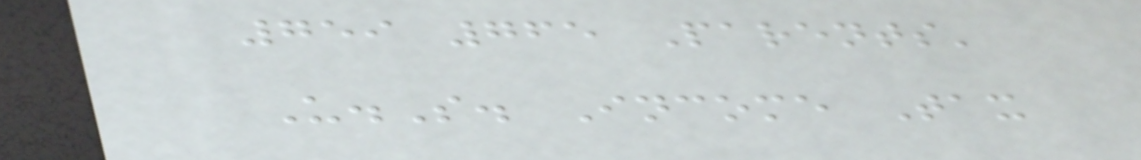759 765 Parents'
U.S. Income Tax
